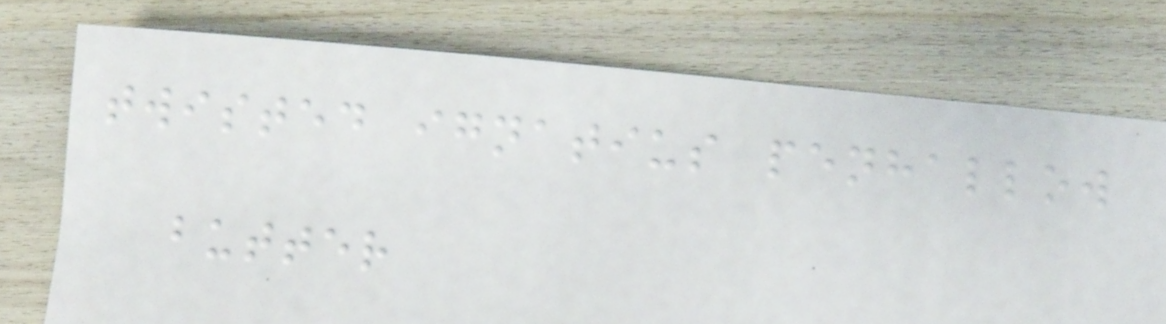twisted ignatius penhallow
butter
